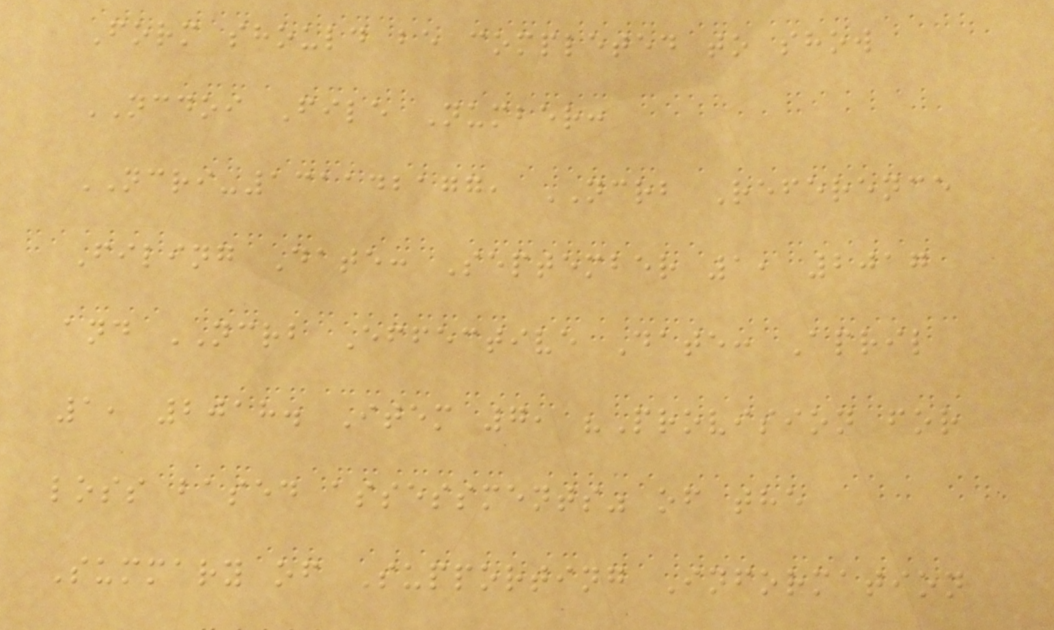Form should be completed to show
NCDOI File Number:
NCRI-131142177, NCRB Reference
Filing Date: September 1, 2017
and NCRB Effective Date: April
1, 2018. Item 7, "Provision for
loss based assessments" of the
Summary of Supporting Information
